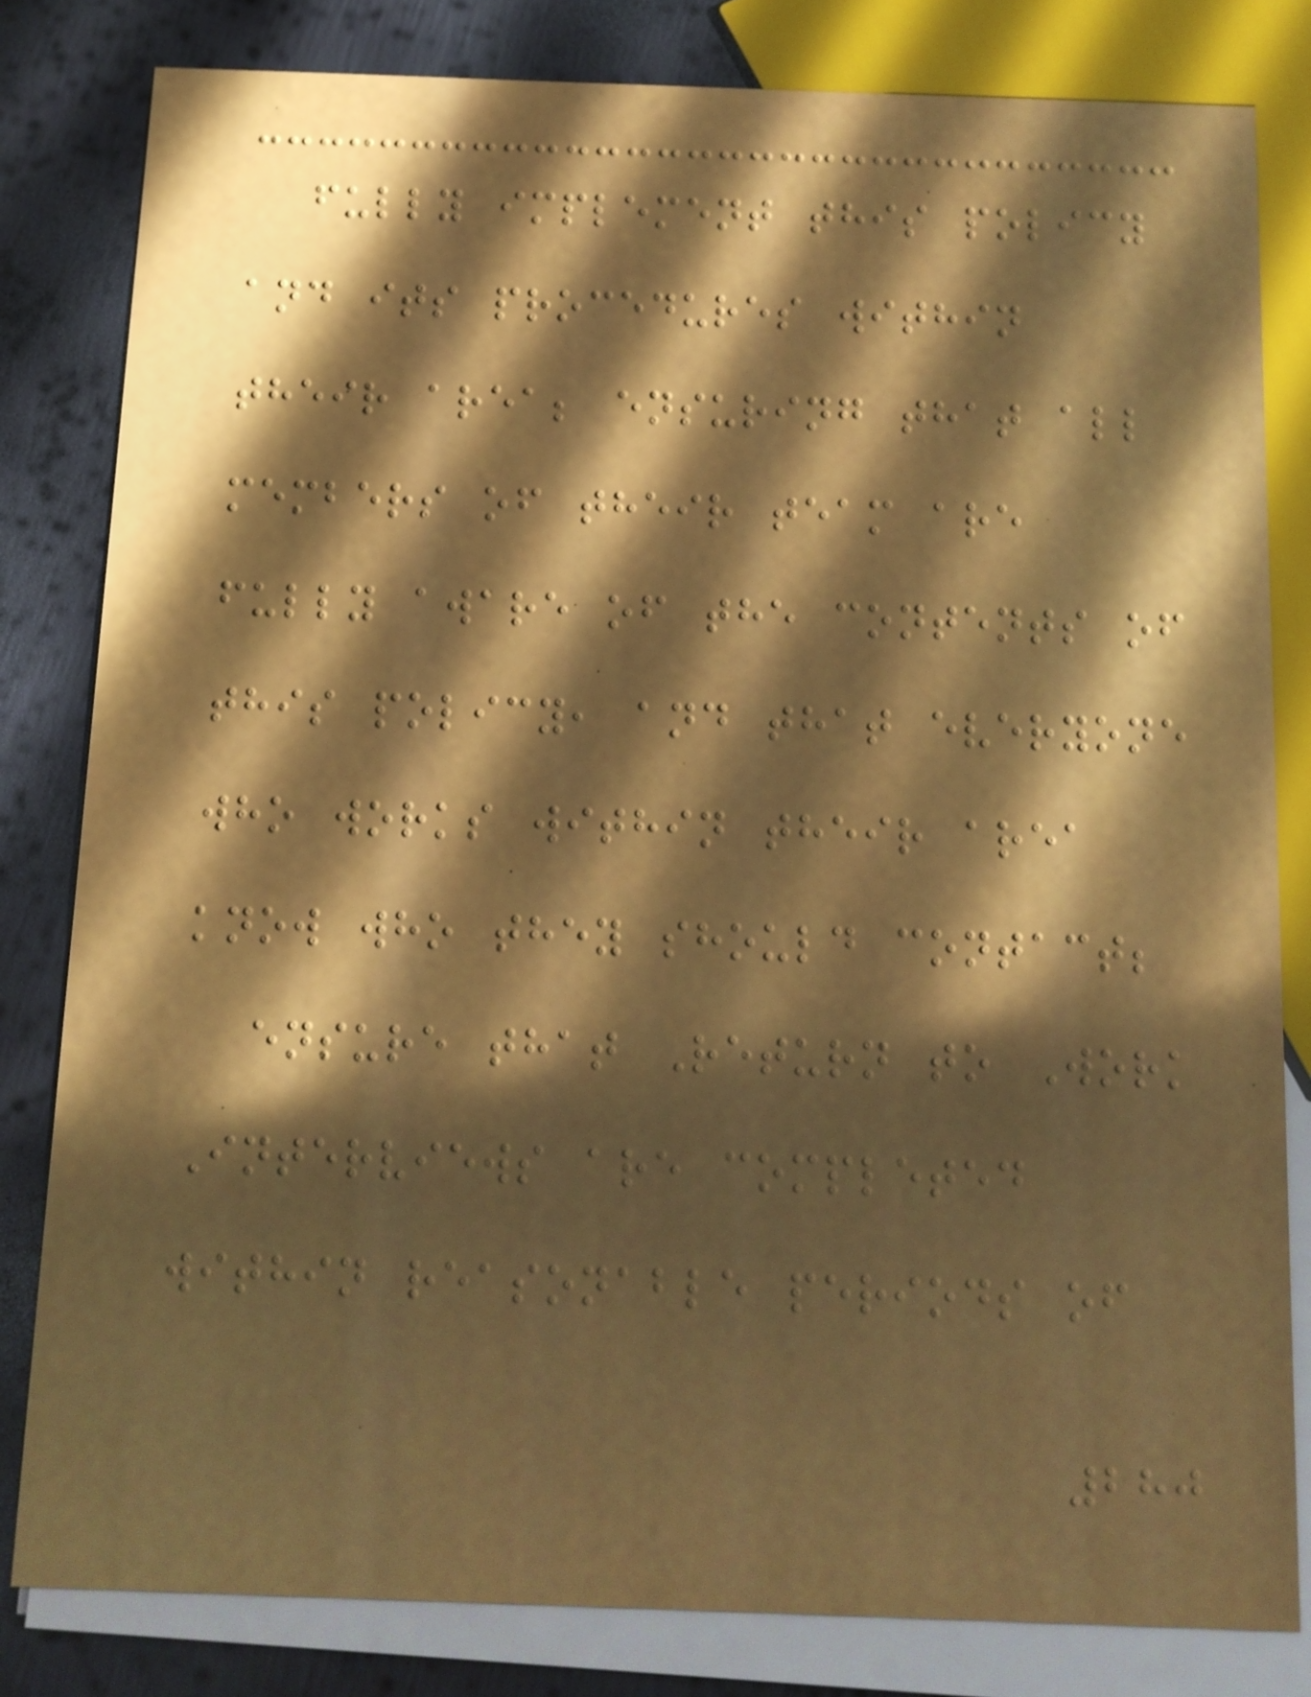fully implement this policy
and its procedures within
their area; ensuring that all
members of their team are
fully aware of the contents of
this policy, and that everyone
who works within their area
know who they should contact;
ensure that Return to Work
Interviews are completed
within reasonable periods of
280
